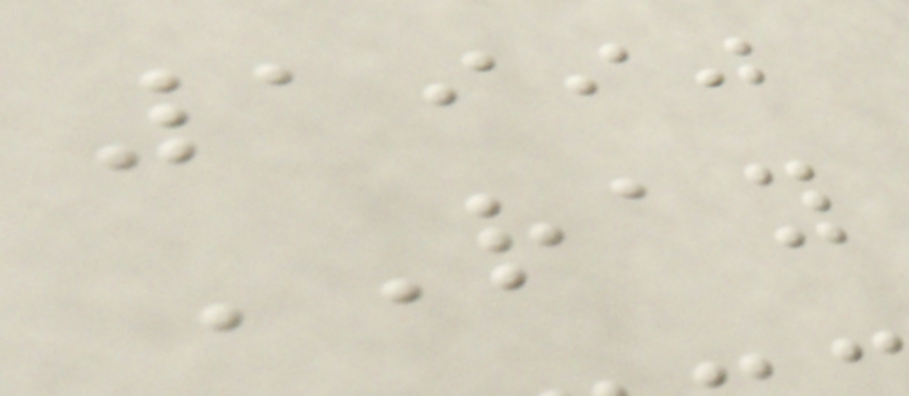1990
RAY
